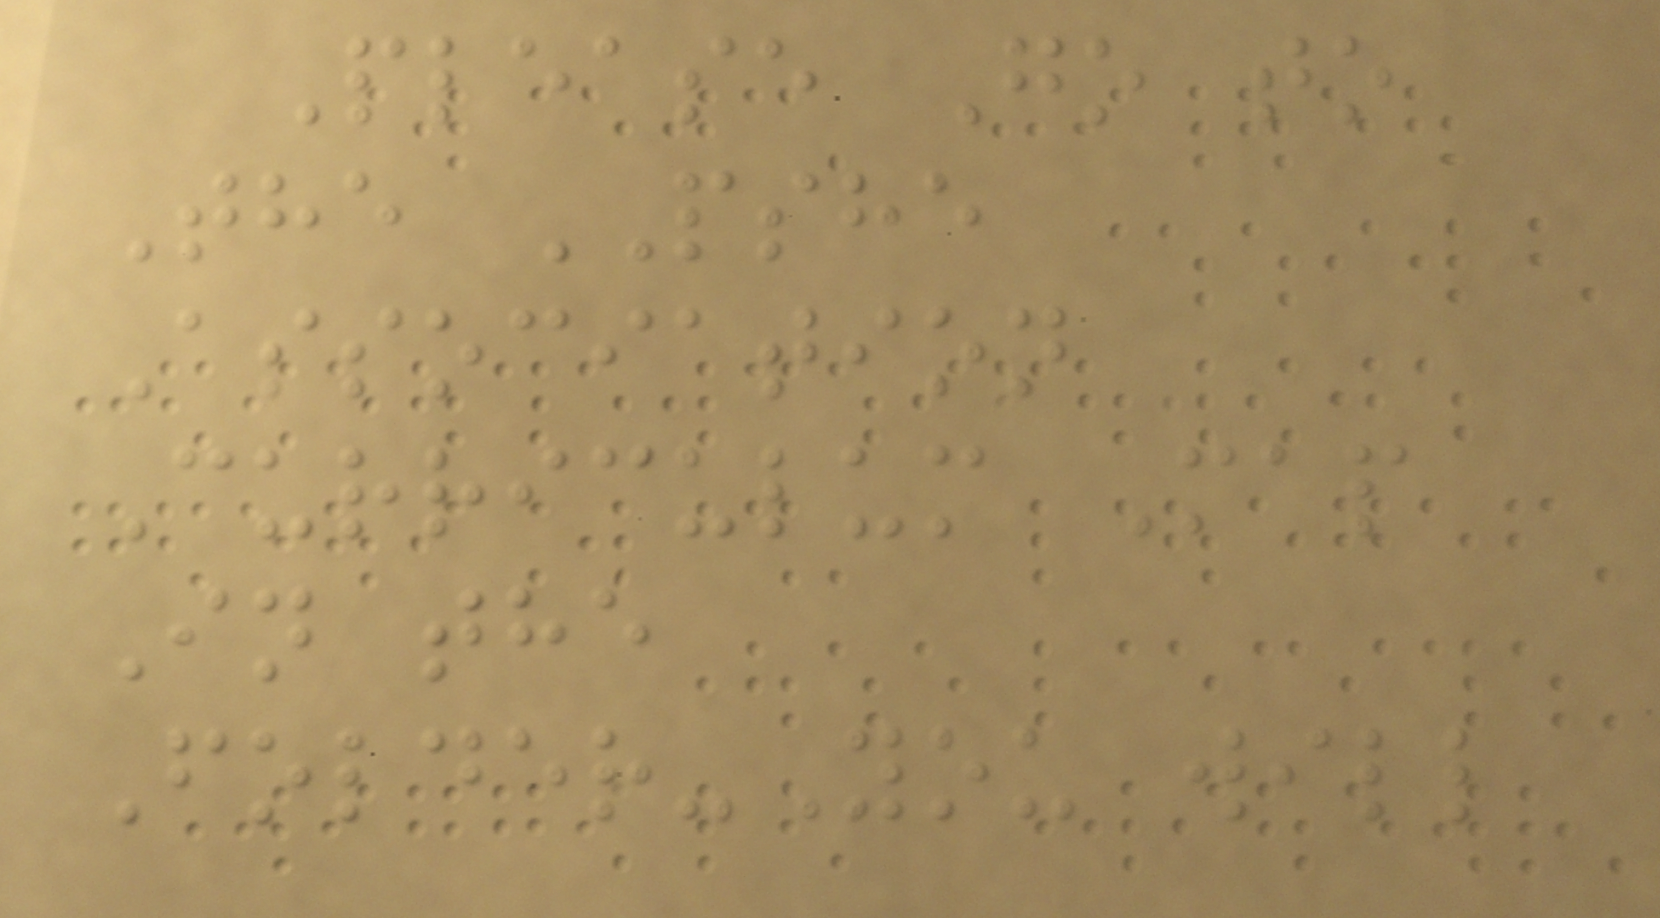Please Go to
The PSHE
Association
Curriculum Map
In the
Folder-You will
